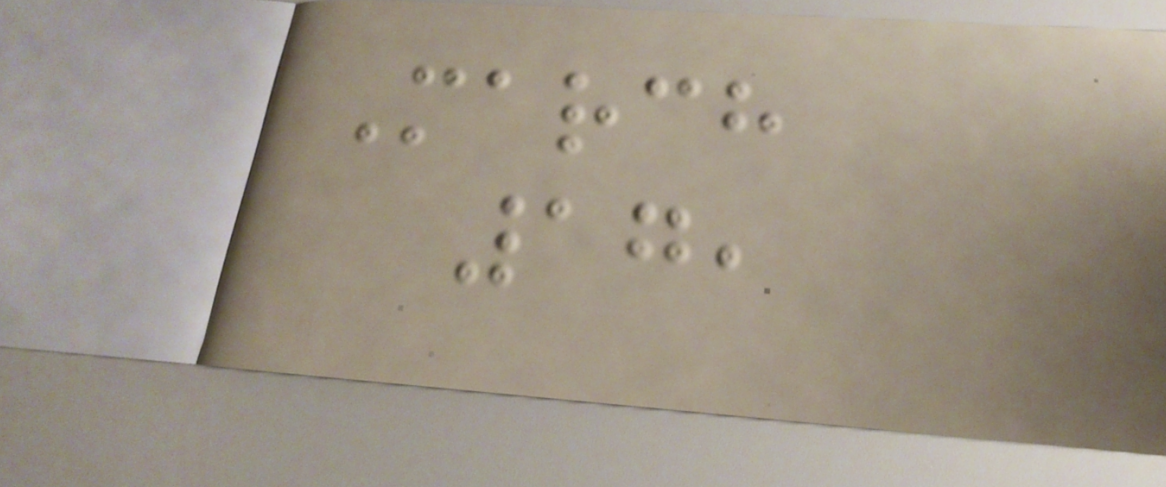March
17,
